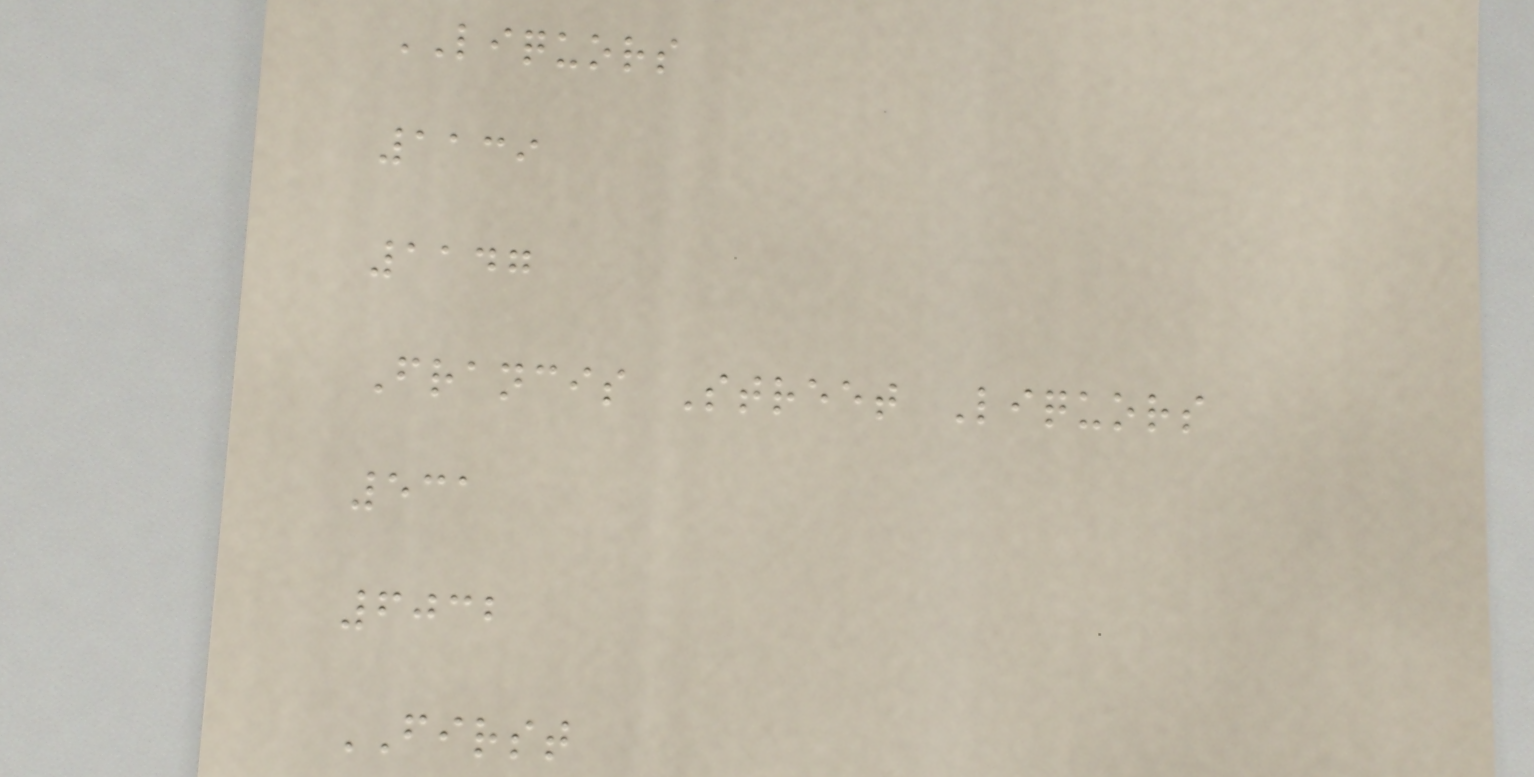LIQUORS
1139
1147
Francis Street Liquors
531
6032
FIRST
